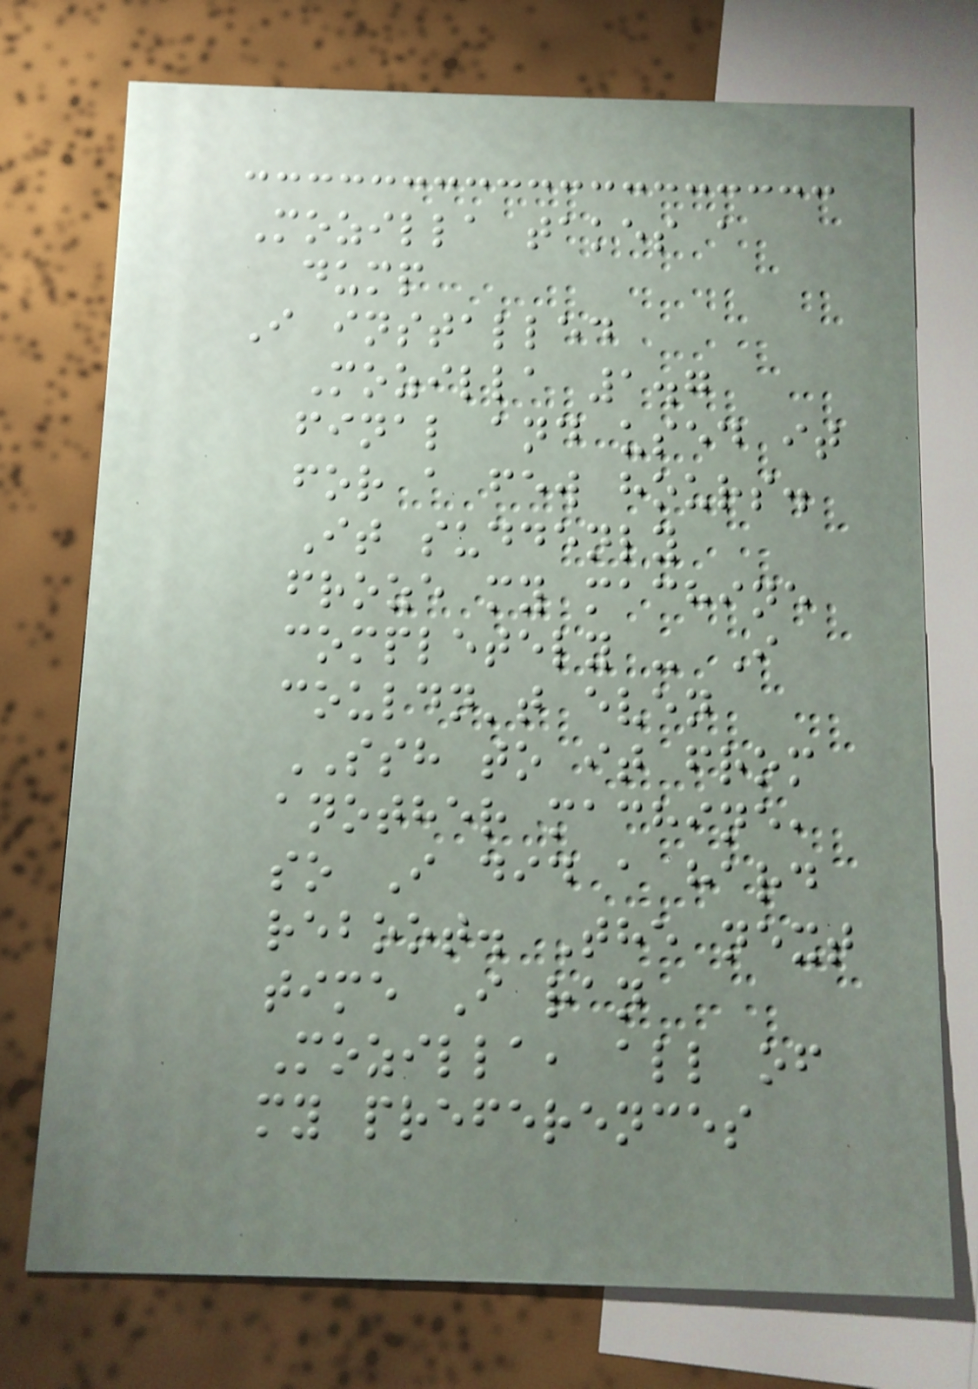Mozilla takes a
dump
I installed
Mozilla 1.7
final and used it
for a few hours.
It suddenly
froze my machine
completely - I
couldn't even
SSH to it from
another machine,
so I did a hard
reboot. The next
time I ran
Mozilla, all of
my preferences
